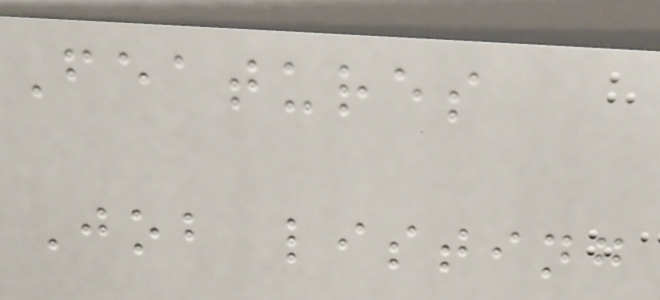Features
Job listing
